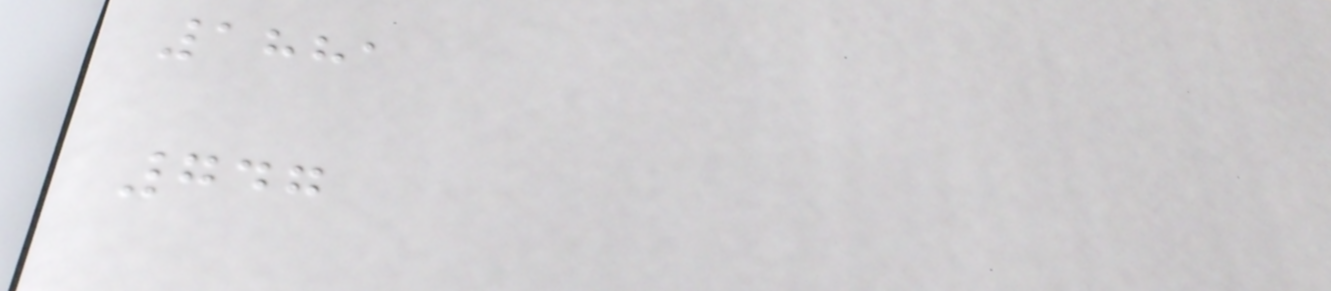1881
747
